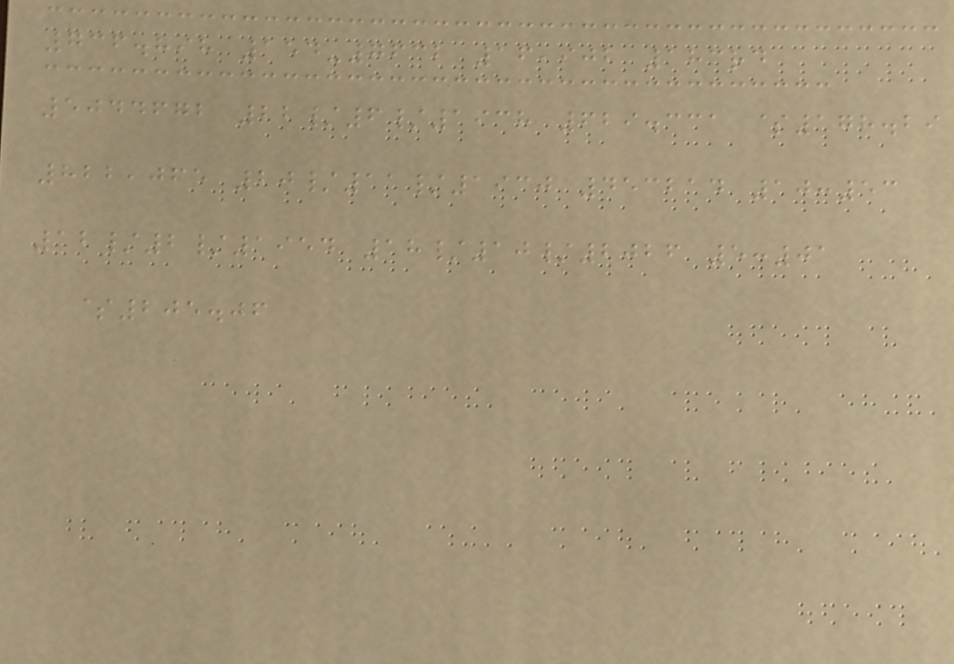736.898 154-7632 16,902 183rd
5044672 22/6/1938 629.331 $178.29
822,065 20/11/1930 453214 10:53
12/2/1954 18/10/2026 5:01
$205.06
